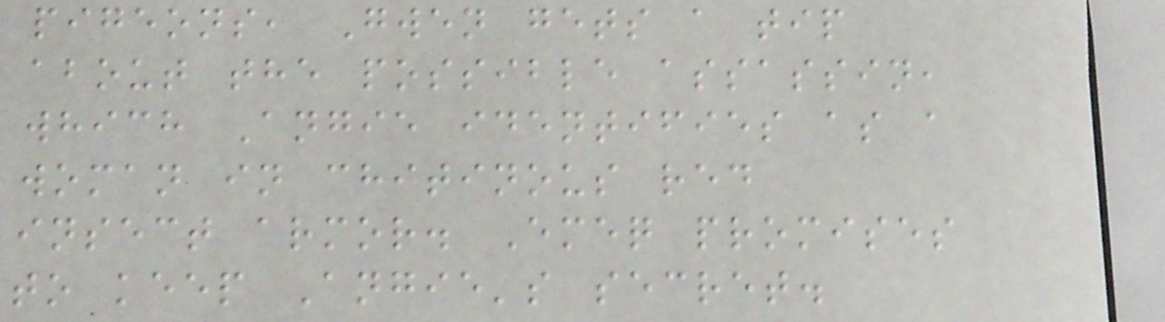pigeons, Gwen gets a tip
about the possible assassin,
which Angie identifies as a
woman in chitinous red
insect armor. Emeq promises
to keep Angie's secret.
